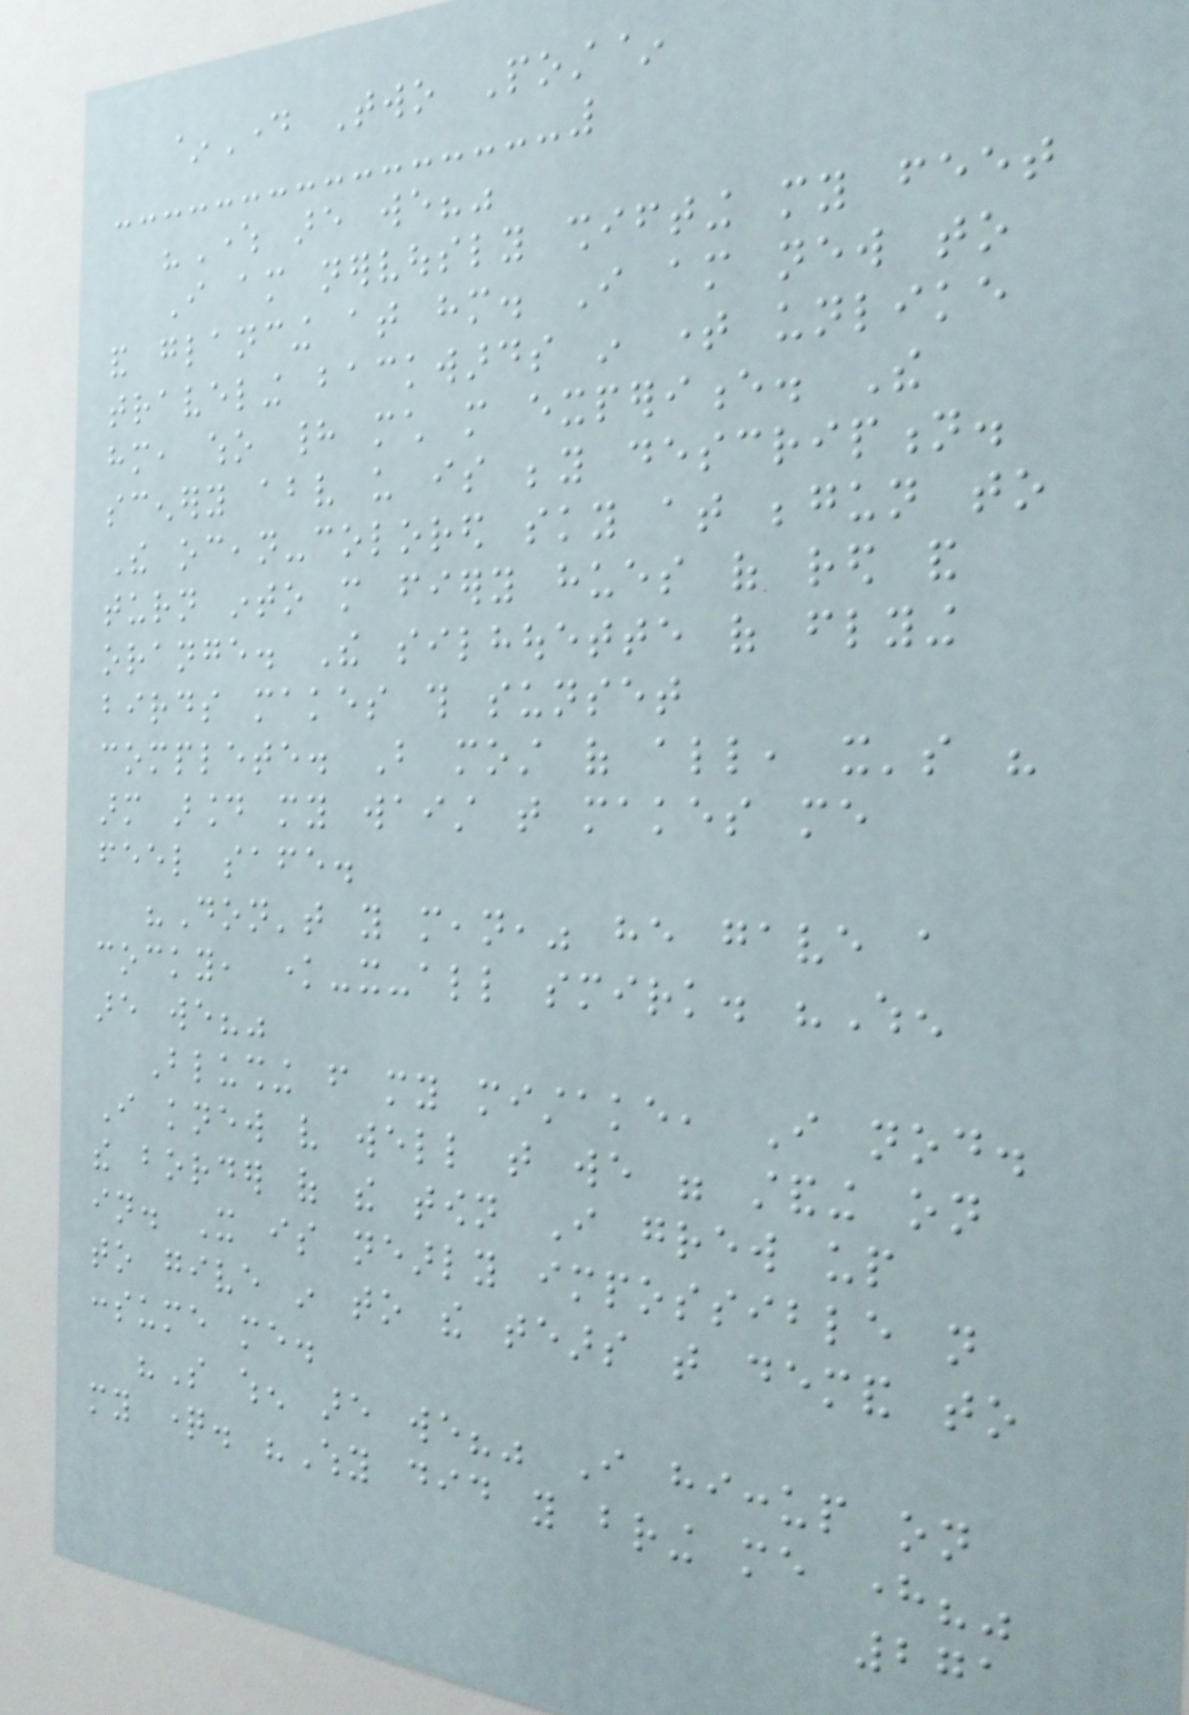~Day Two Post~
"Where are we?"
I am nervously shifting my feet
and glancing at him. I am new to
traveling backwards in time unlike
him, who had much more experience. The
scenery above us is beyond description.
The ocean-colored sky at begun to
turn into more fiery hues of red and
orange. The silhouette of flying
birds makes this sunset
complete. But most of all, it's his
arm around my waist that makes me
feel safe.
"Don't you mean," he gave a
cocky, know-it-all smirk. "When
are we?"
Blushing from my mistake, I nod.
I knew very well that we were standing on
the border of the town I grew up
in. It is nearly impossible not
to give in to the tears that demand to
consume me.
"So when are we?" I hiccup on
my question. "Why did you bring me here?"
271
